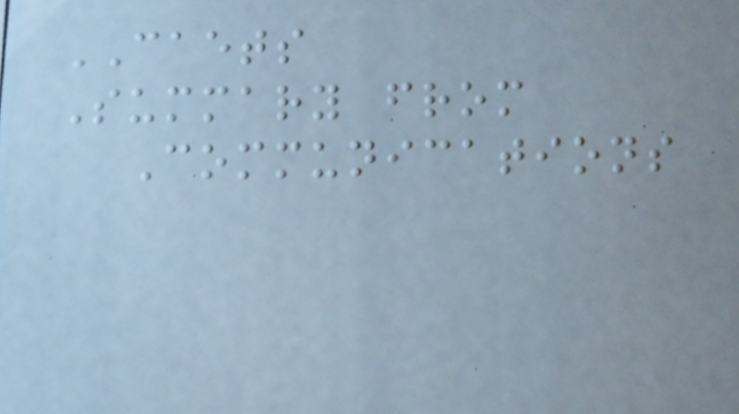CAETS
Summary from
Communications
